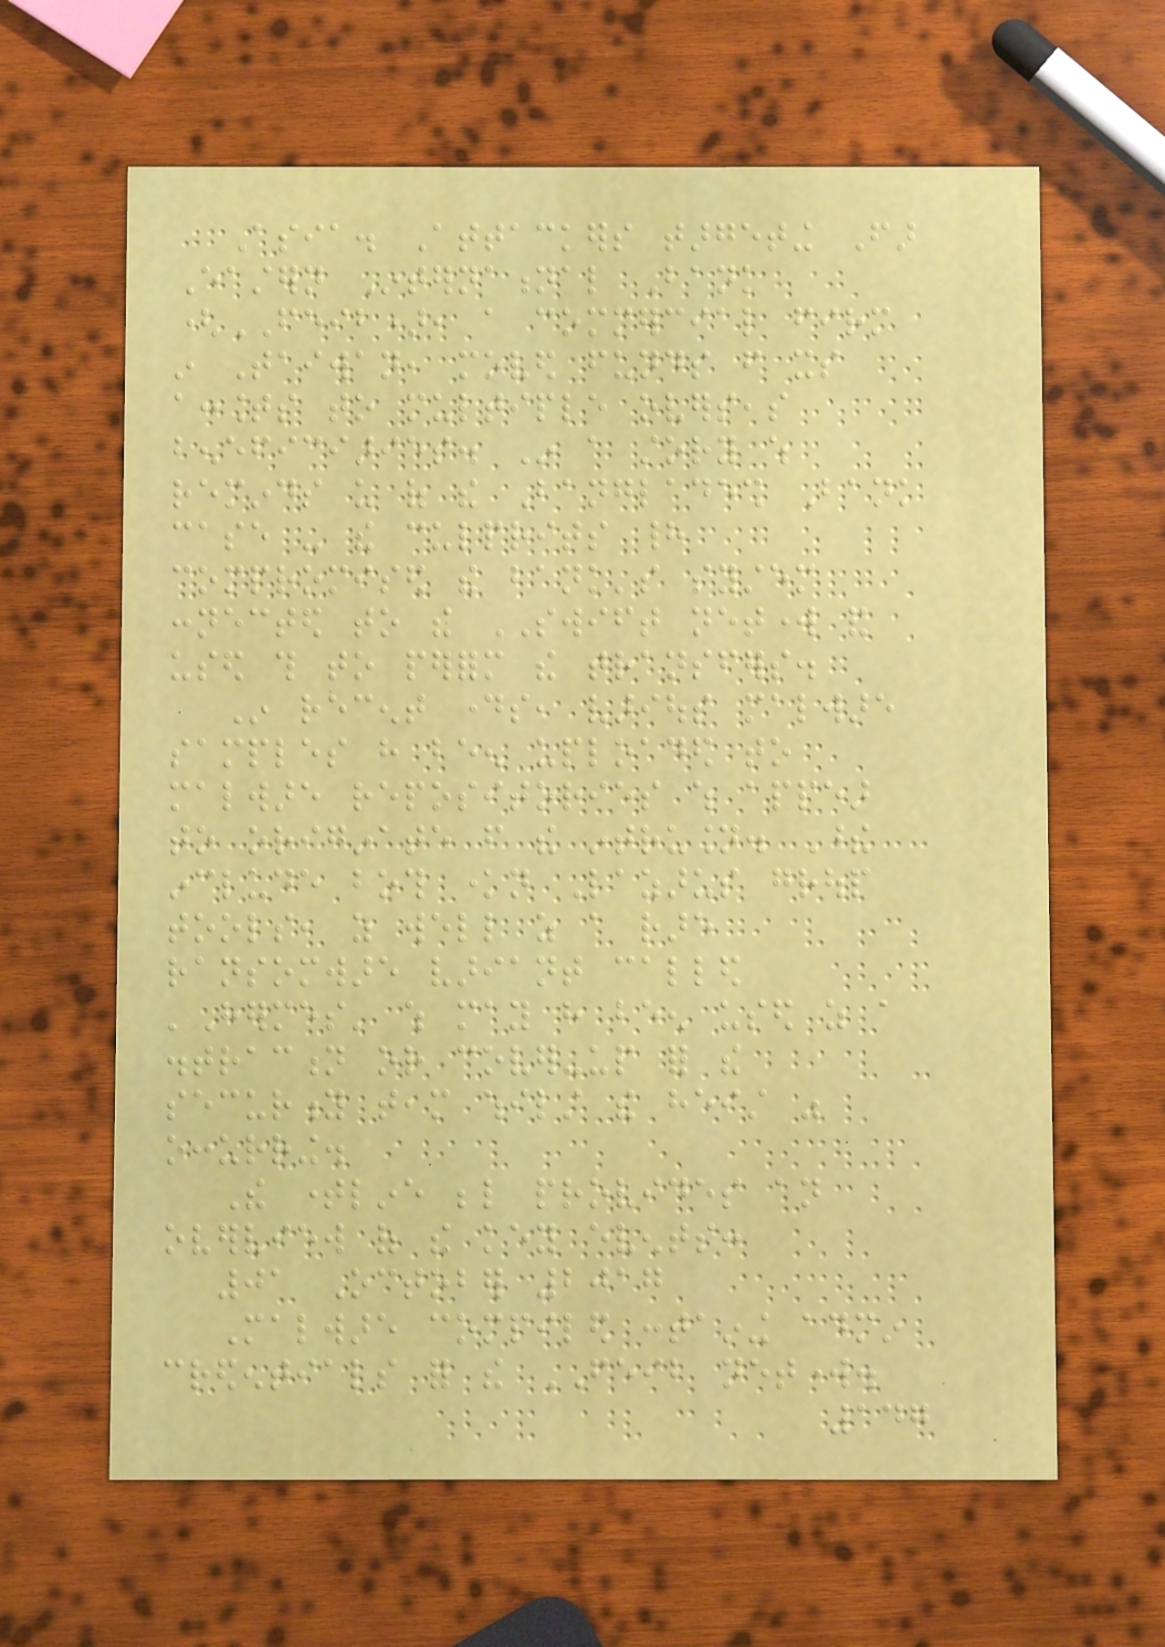Asia. Attackers targeting Far
Eastern International Bank
(FEIB), a commercial firm
in Taiwan, moved funds from its
accounts to multiple overseas
beneficiaries. In a story which
reminds us of the Bangladesh Bank
case - the culprits had
compromised the bank's system
connected to the SWIFT network and
used this to perform the transfers.
In recent days, various malware
samples have been uploaded to
malware repositories which appear
to originate from the intrusion. These
include both known Lazarus group
tools, as well as a rare
ransomware variant called
'Hermes' which may have been used as a
distraction or cover-up for the
security team whilst the heist was
occurring.
The timeline below provides an
overview of the key events:
01 October 2017
Malware compiled containing admin
credentials for the FEIB network.
147
